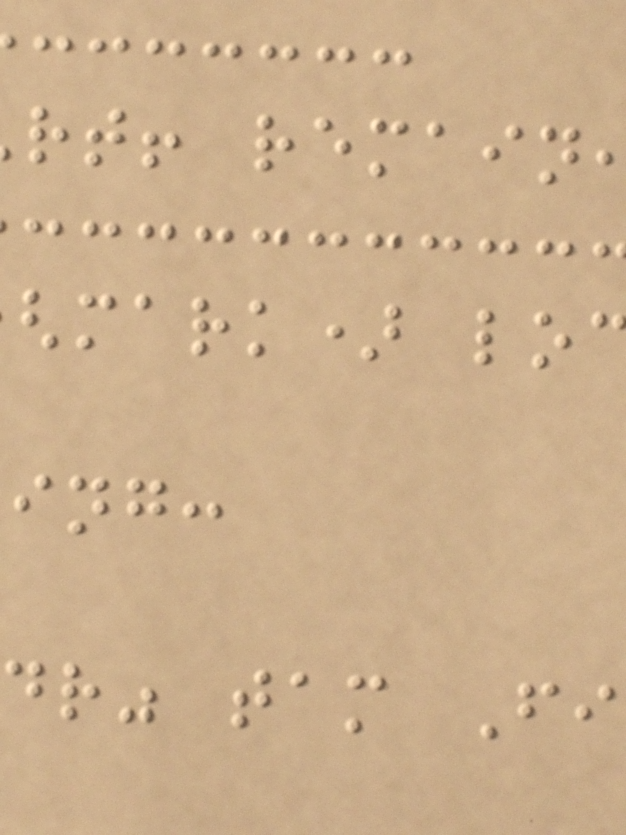rt! remain
mark) lo
ing:
dr" tam Fi
